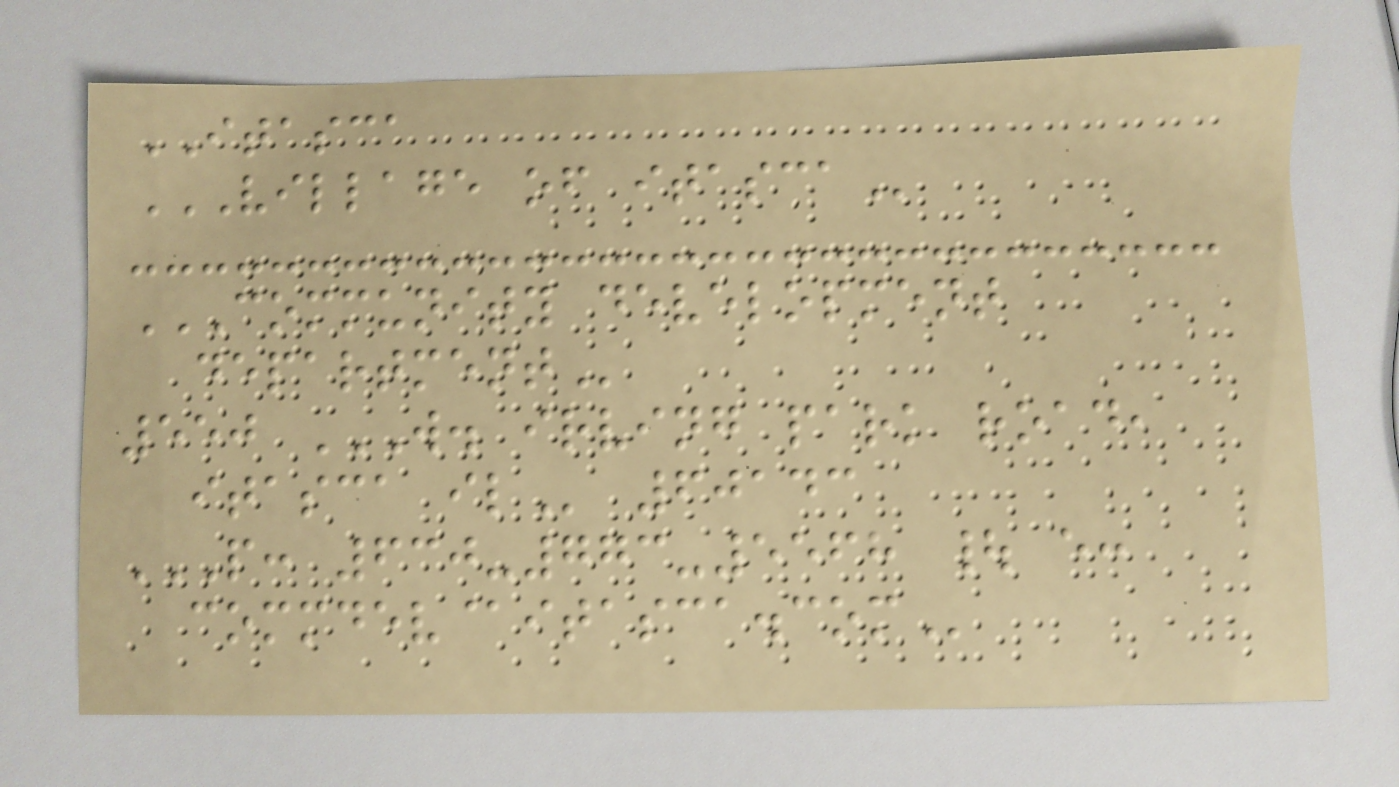ITASCA
VILLAGE OF ITASCA
COMMUNITY DEVELOPMENT
DEPARTMENT
550 W. IRVING PARK ROAD,
ITASCA IL 60143
P: 630-773-5568 | E:
COMMDEV@ITASCA.COM
